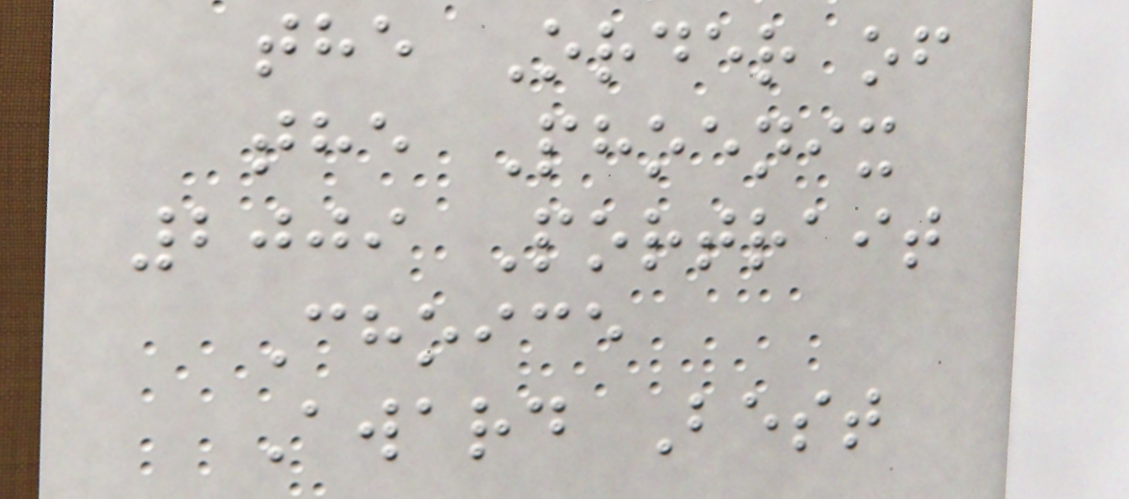the Order of
the Phoenix
2009 Portrait
Choice
Award Best
